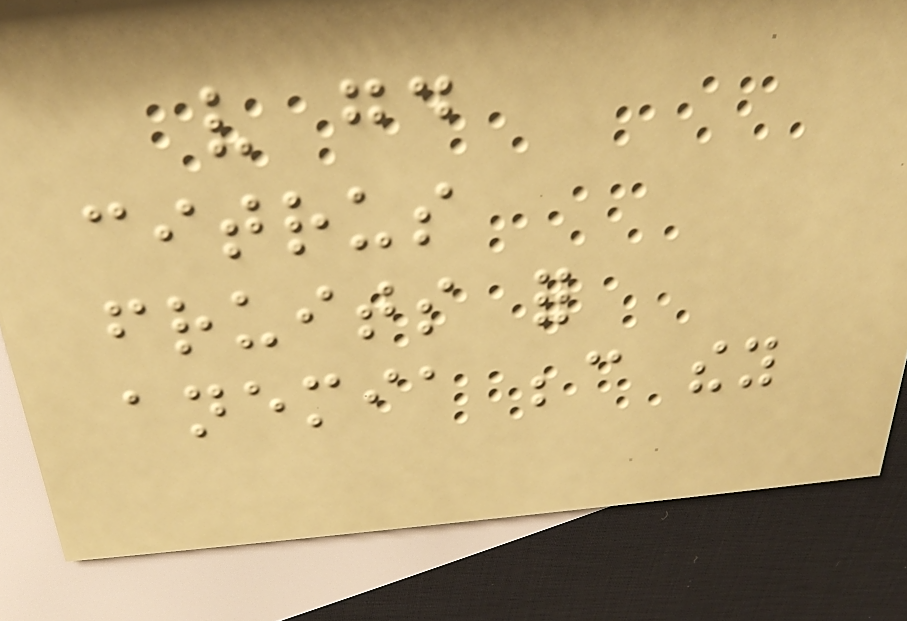very good
citrus
fruits for
anemia because they
